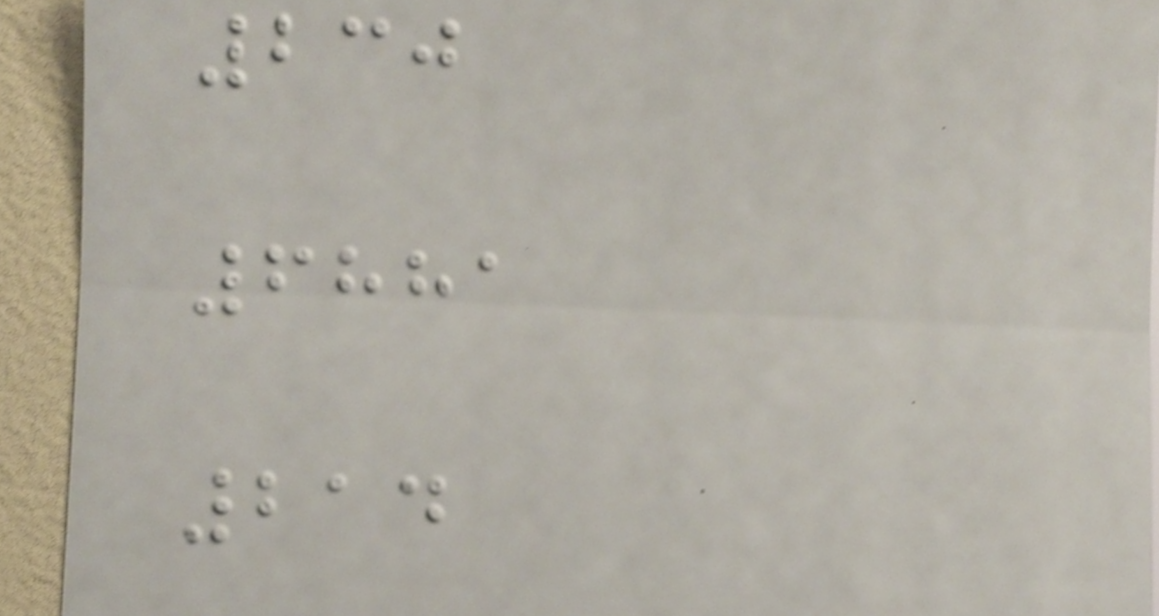230
6881
214
